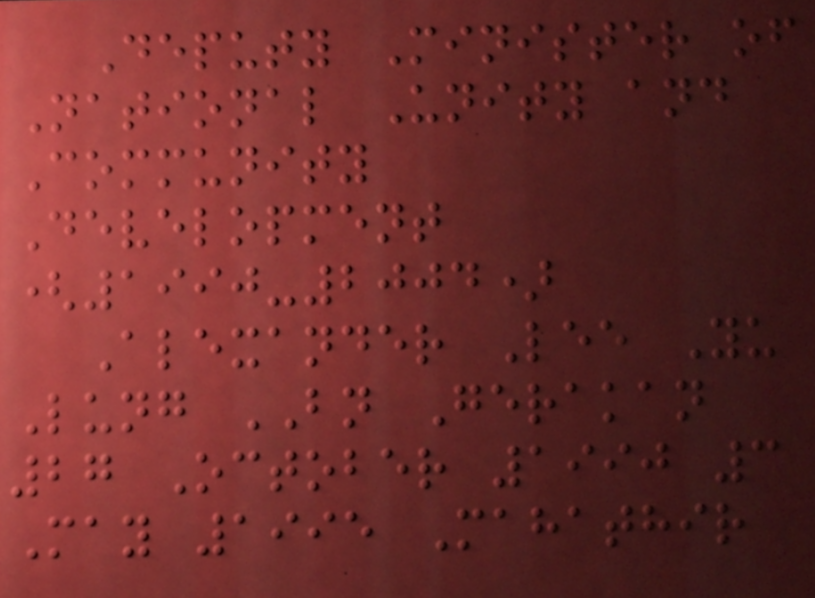Deputy Minister of
National Unity and
Community
Development
(1990-2004)
Alexander Lee Yu
Lung BN Gerakan
27 October 1990 3
May 1995 Mahathir
